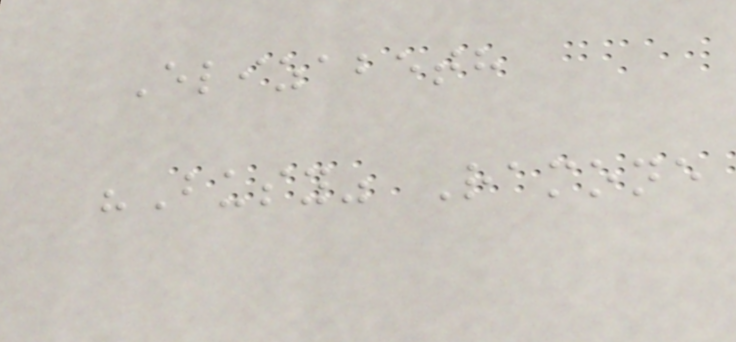Elizabeth
"Busy" Ramone
